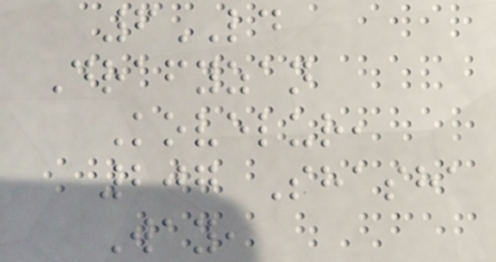6LD
Drafyzan
Kovelur,
207 Shasha
Way,
